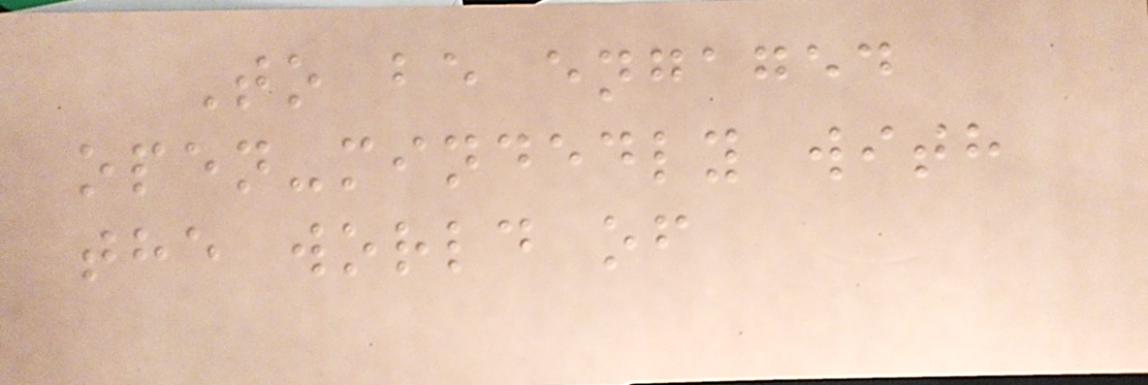To be engaged
open-mindedly with
the world of
